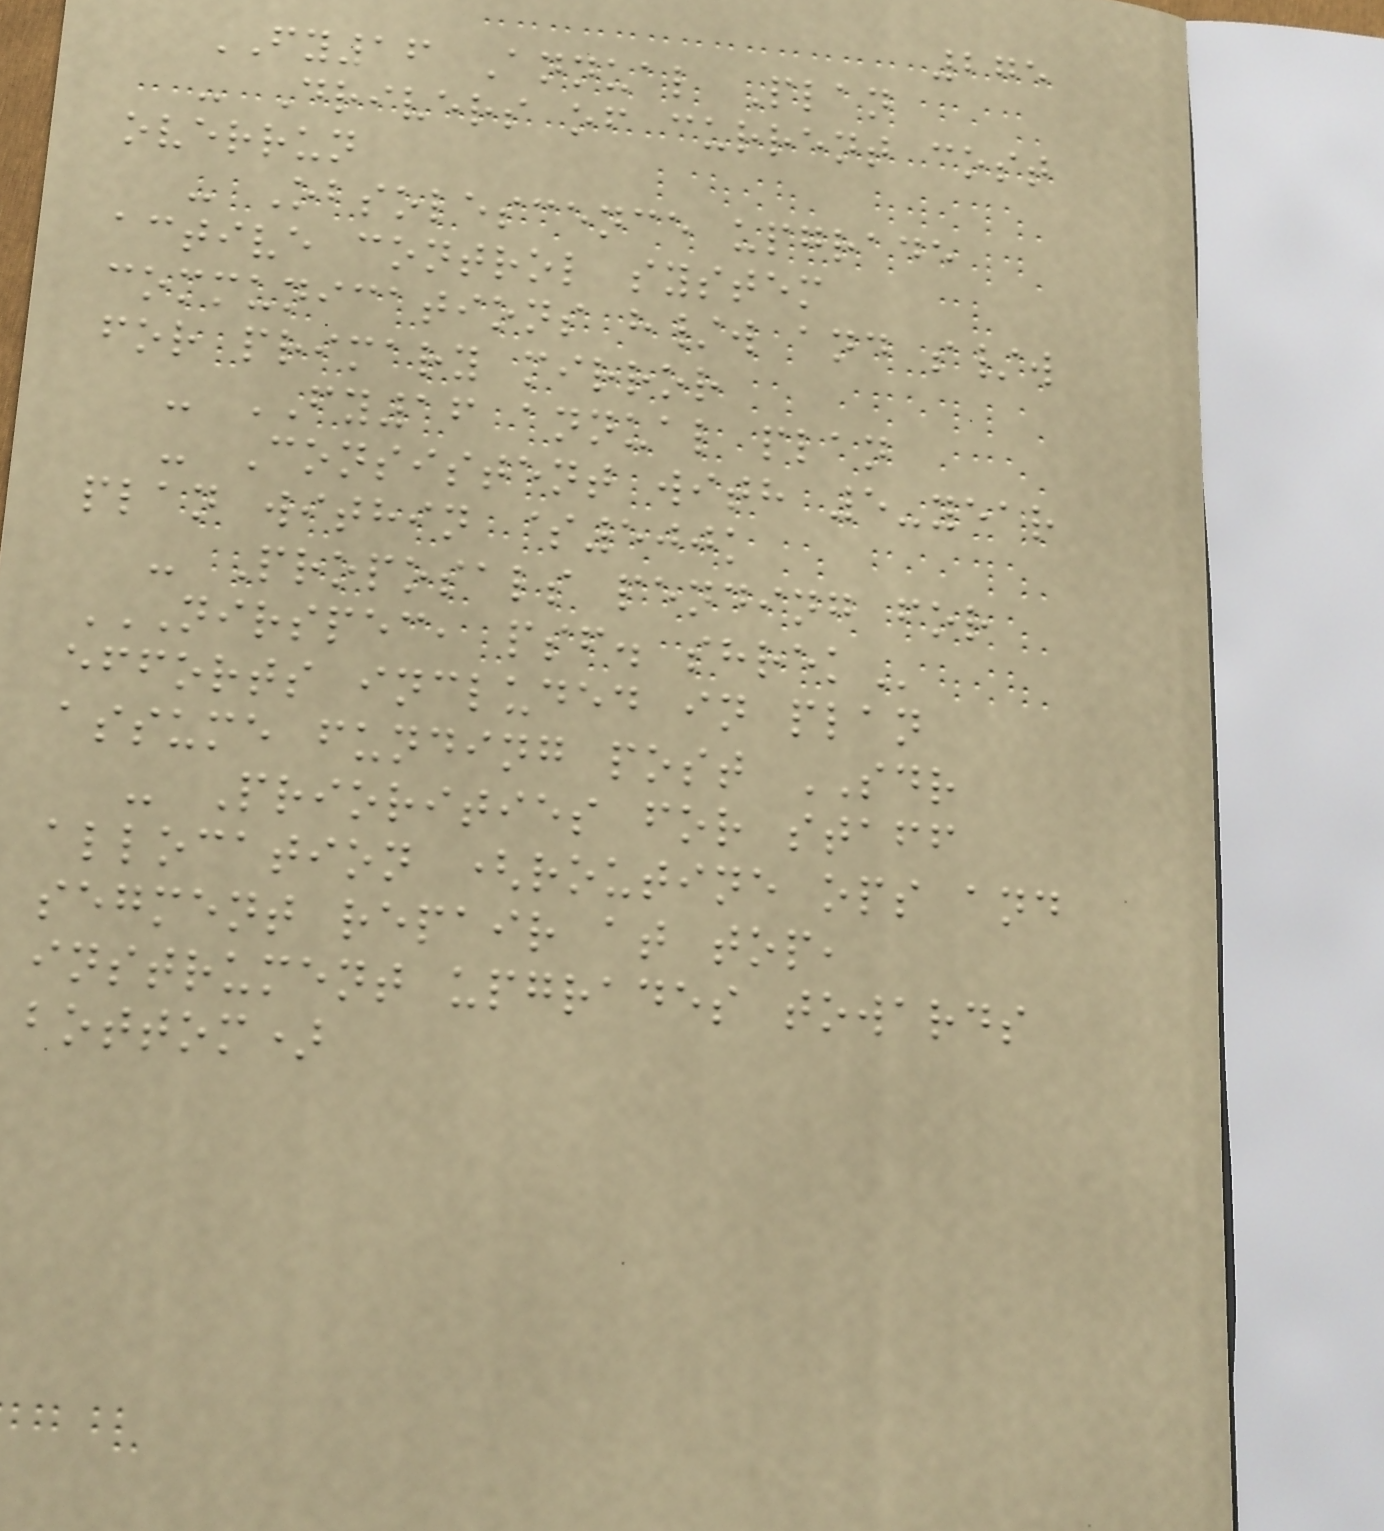275
FY16 Annual Plan
- Drivers of current cost
overrun
- Obsolescence upgrade
active control system
communications h/w and s/w
for primary mirror
- FY16 annual plan
- Consistent with 5-year
plan within $500k
- Proposals pending for
NIRSPEC, PSF. SHREK
efforts included in plan
assume funding post SDR
- Priorities for staff
allocation (routine ops and
segment repair at top,
instrument upgrades towards
bottom)
